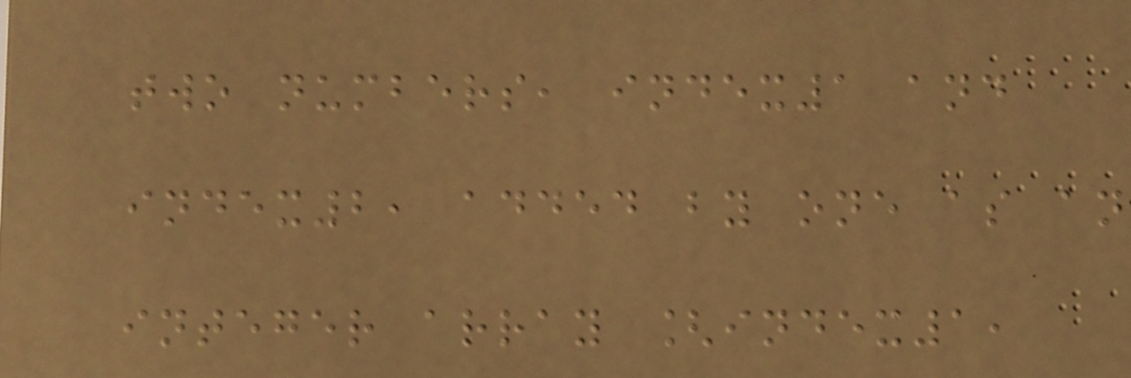two numbers, index1 and
index2, added by one as an
integer array [index1,
